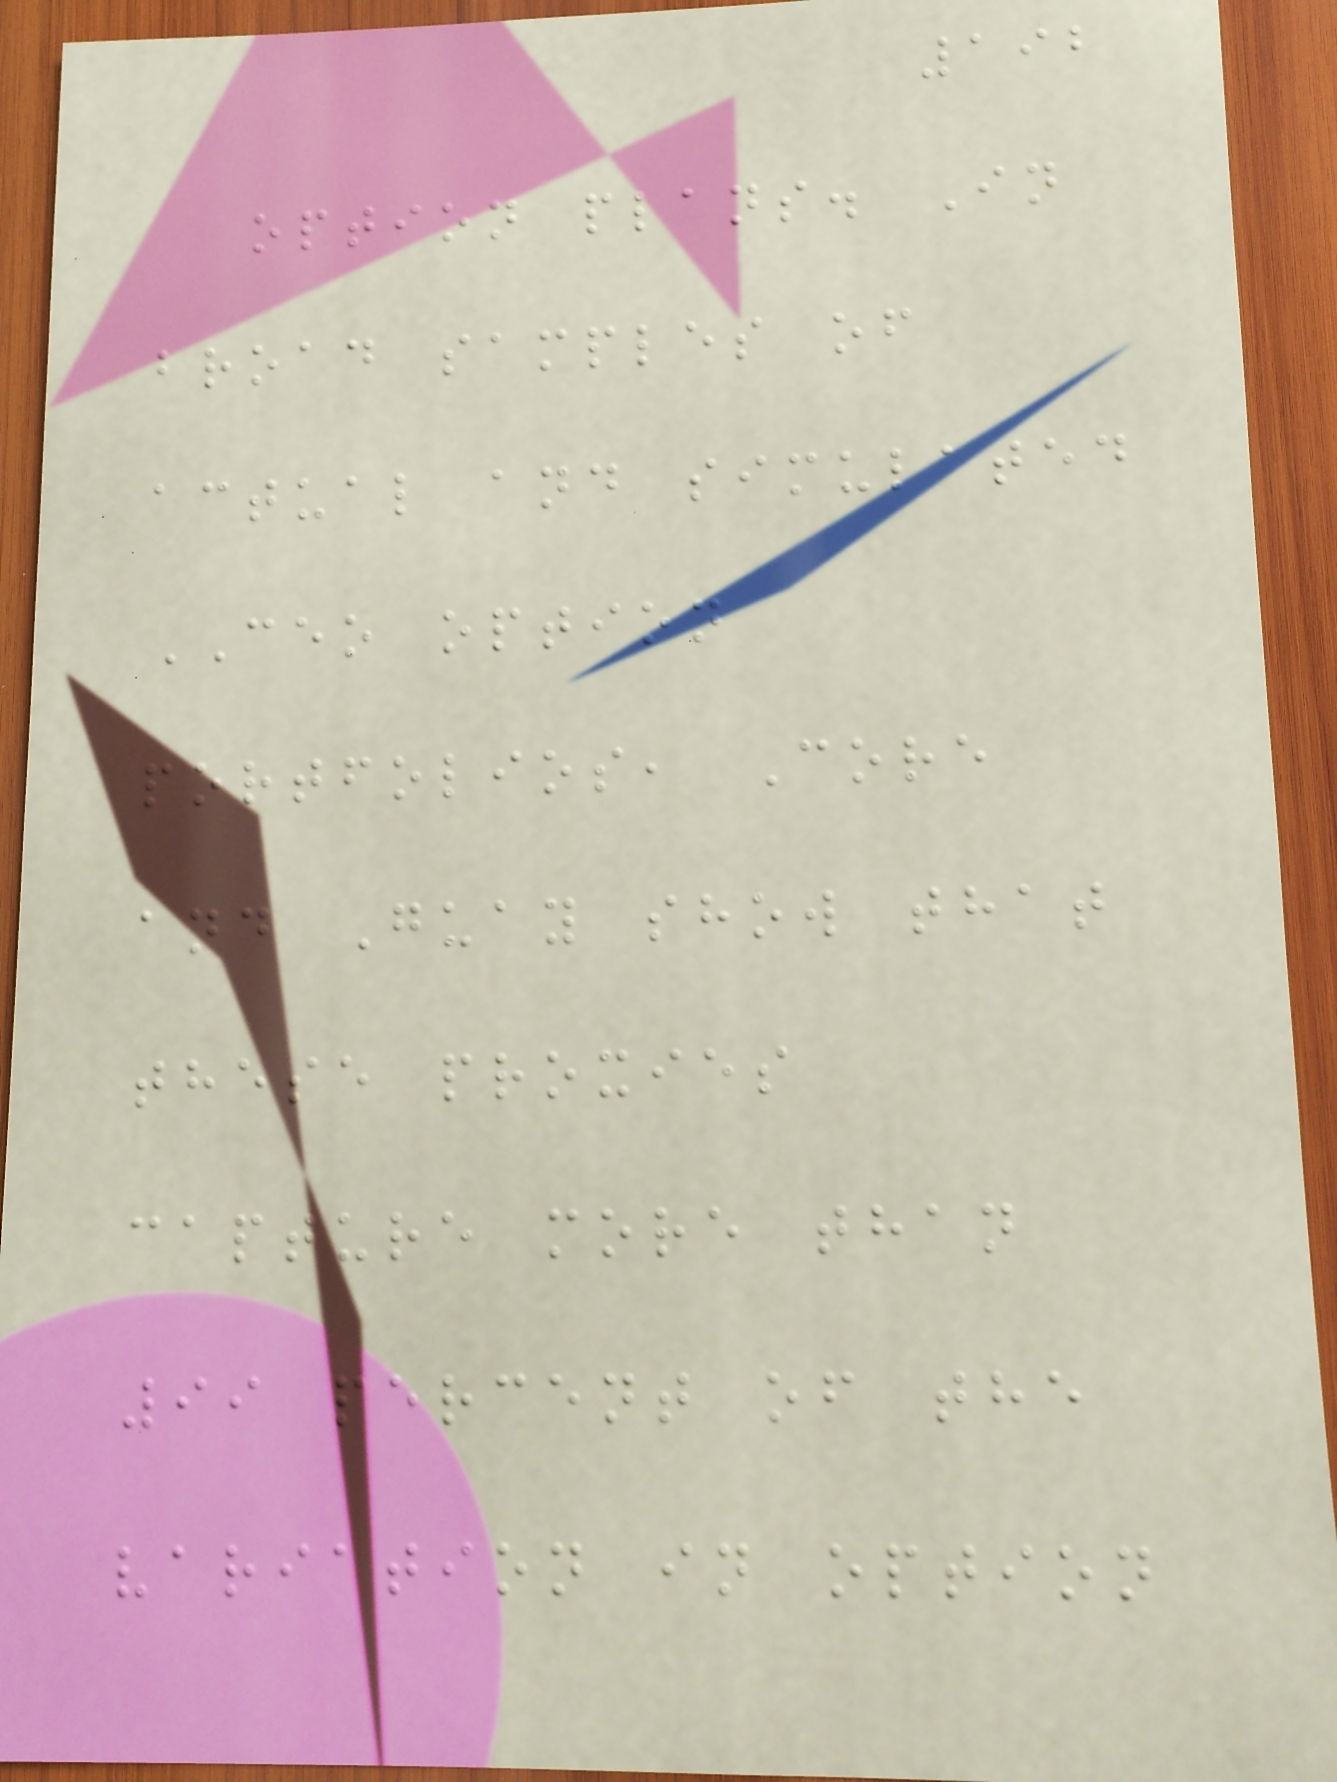192
option plans. In
broad samples of
actual and simulated
CEO option
portfolios, Core
and Guay show that
these proxies
capture more than
99 percent of the
variation in option
